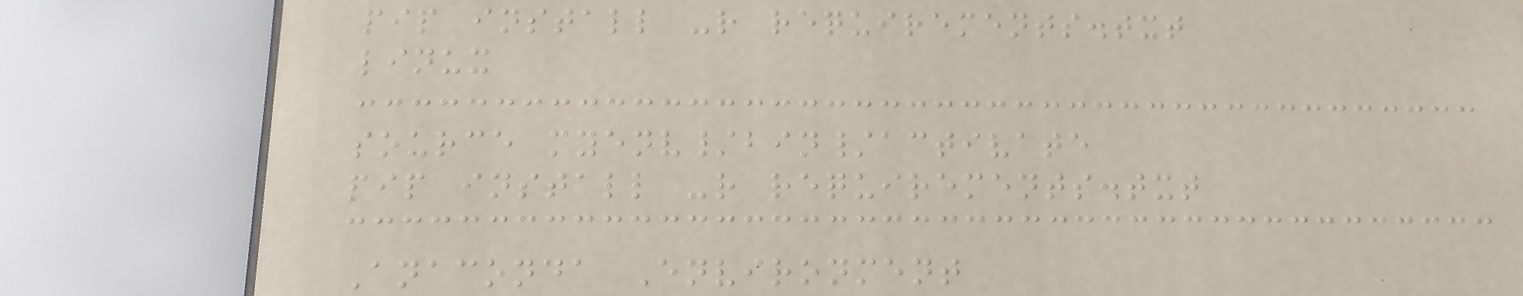pip install -r requirements.txt
linux
source myenv/bin/activate
pip install -r requirements.txt
Anaconda Environment
